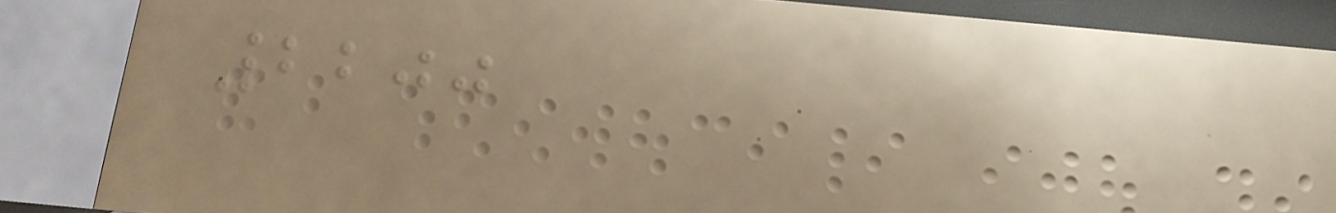2200
